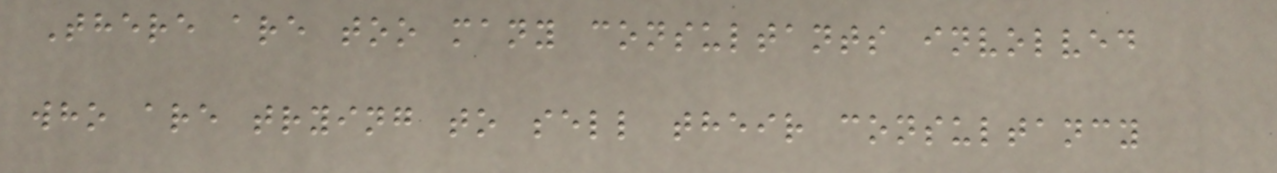There are too many consultants involved
who are trying to sell their consultancy
